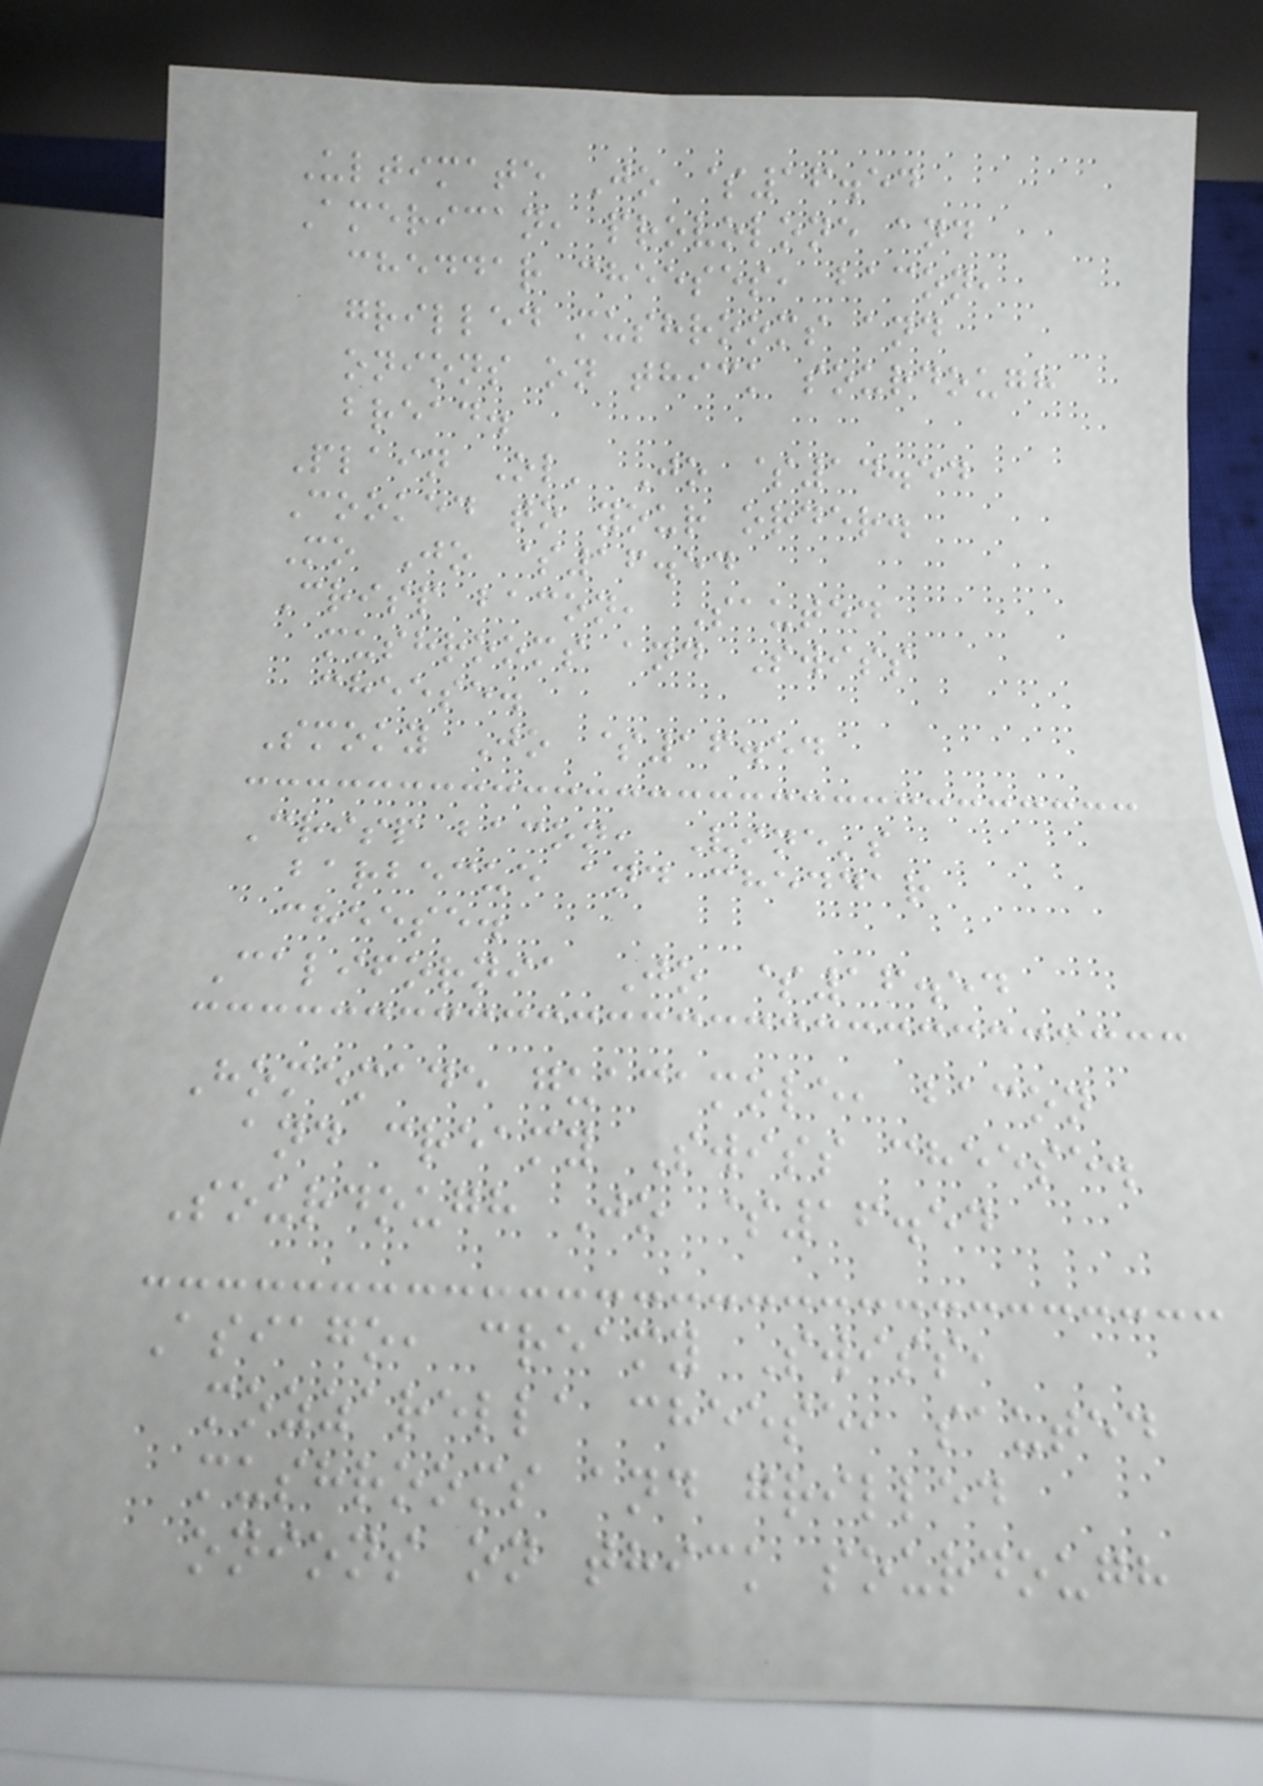Ultimate Jo $16.54
American, provolone and
cheddar cheeses, bacon,
grilled mushrooms and
onions on thick sourdough
bread.
Plain Ol' Jo $14.54
Cooked to your order.
Mo Jo $16.54
Crisp bacon, Sauted
mushrooms and Swiss
cheese.
Smoky Jo $16.54
Crisp bacon, Vine's
barbecue and cheddar
cheese.
California Jo $16.54
Homemade guacamole, bacon
and creamy Swiss cheese.
Sourdough Jo $16.54
Asiago, creamy Swiss,
mozzarella cheese, sauted
mushrooms and grilled
onions on thick sourdough
